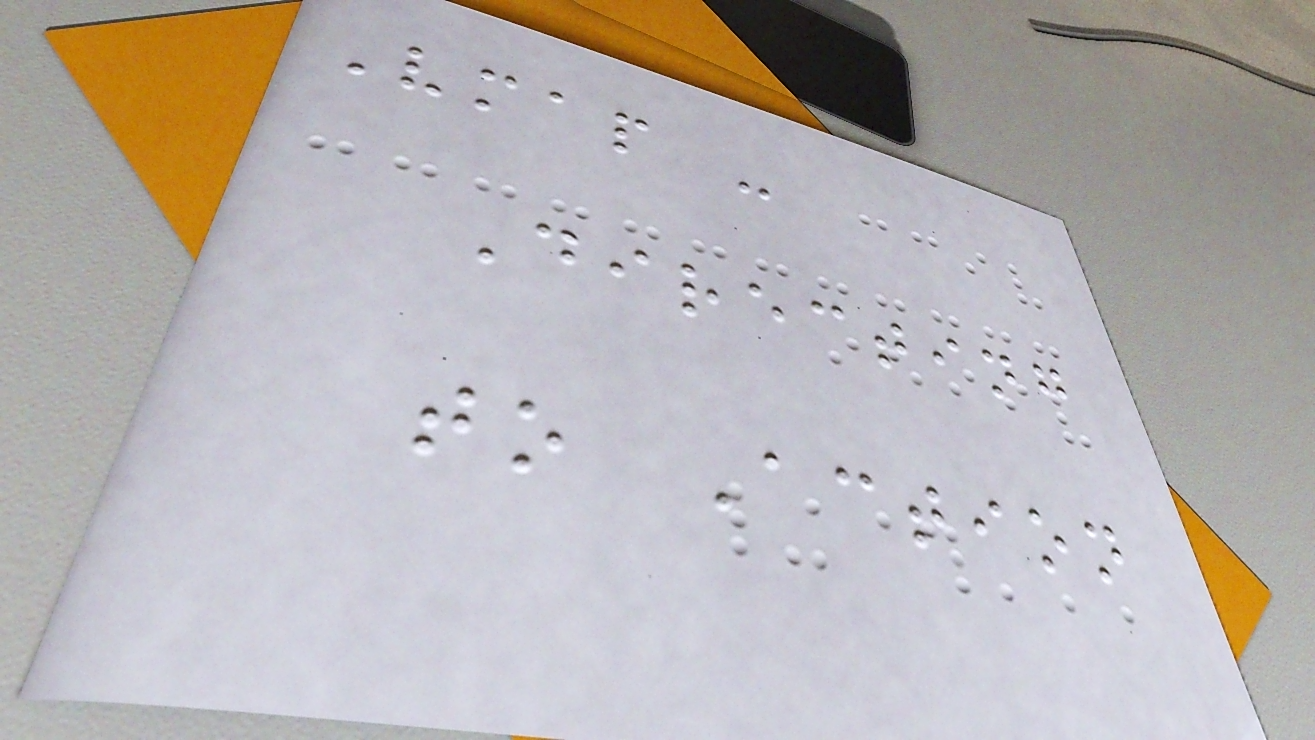Vmap -
Directing
to Action
